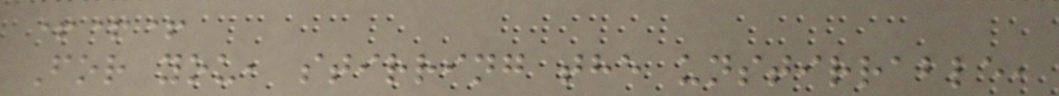+++
For you, stirring the unstirrable,
